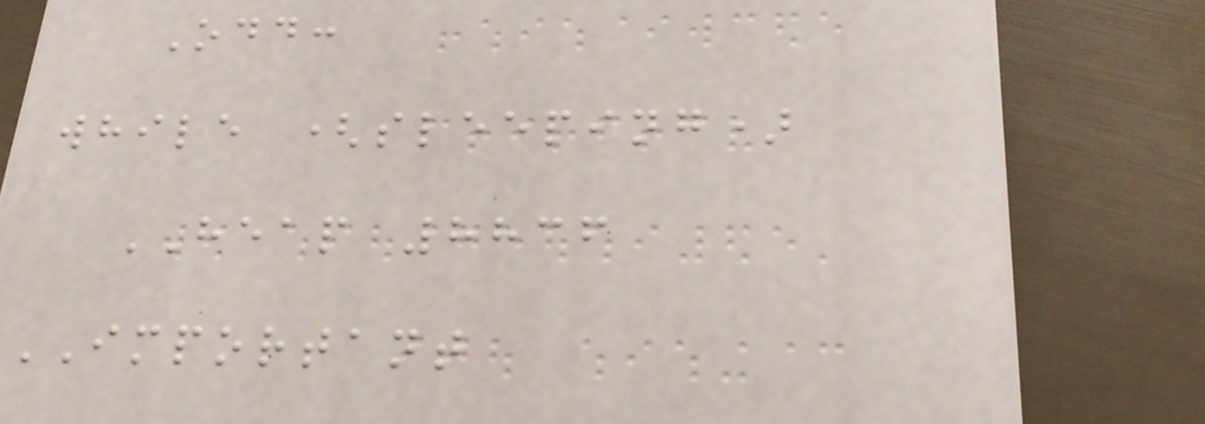Odd:
while (sleeping)
HEAP 8836
IMPORTANT
